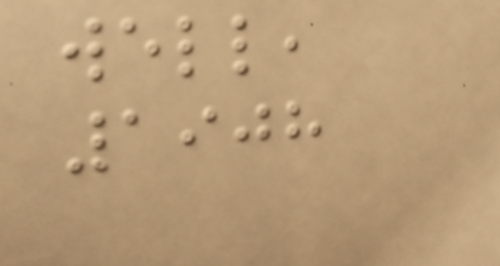well,
1908
